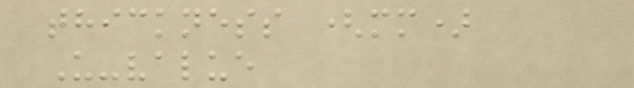thickness (mm)
U-value
